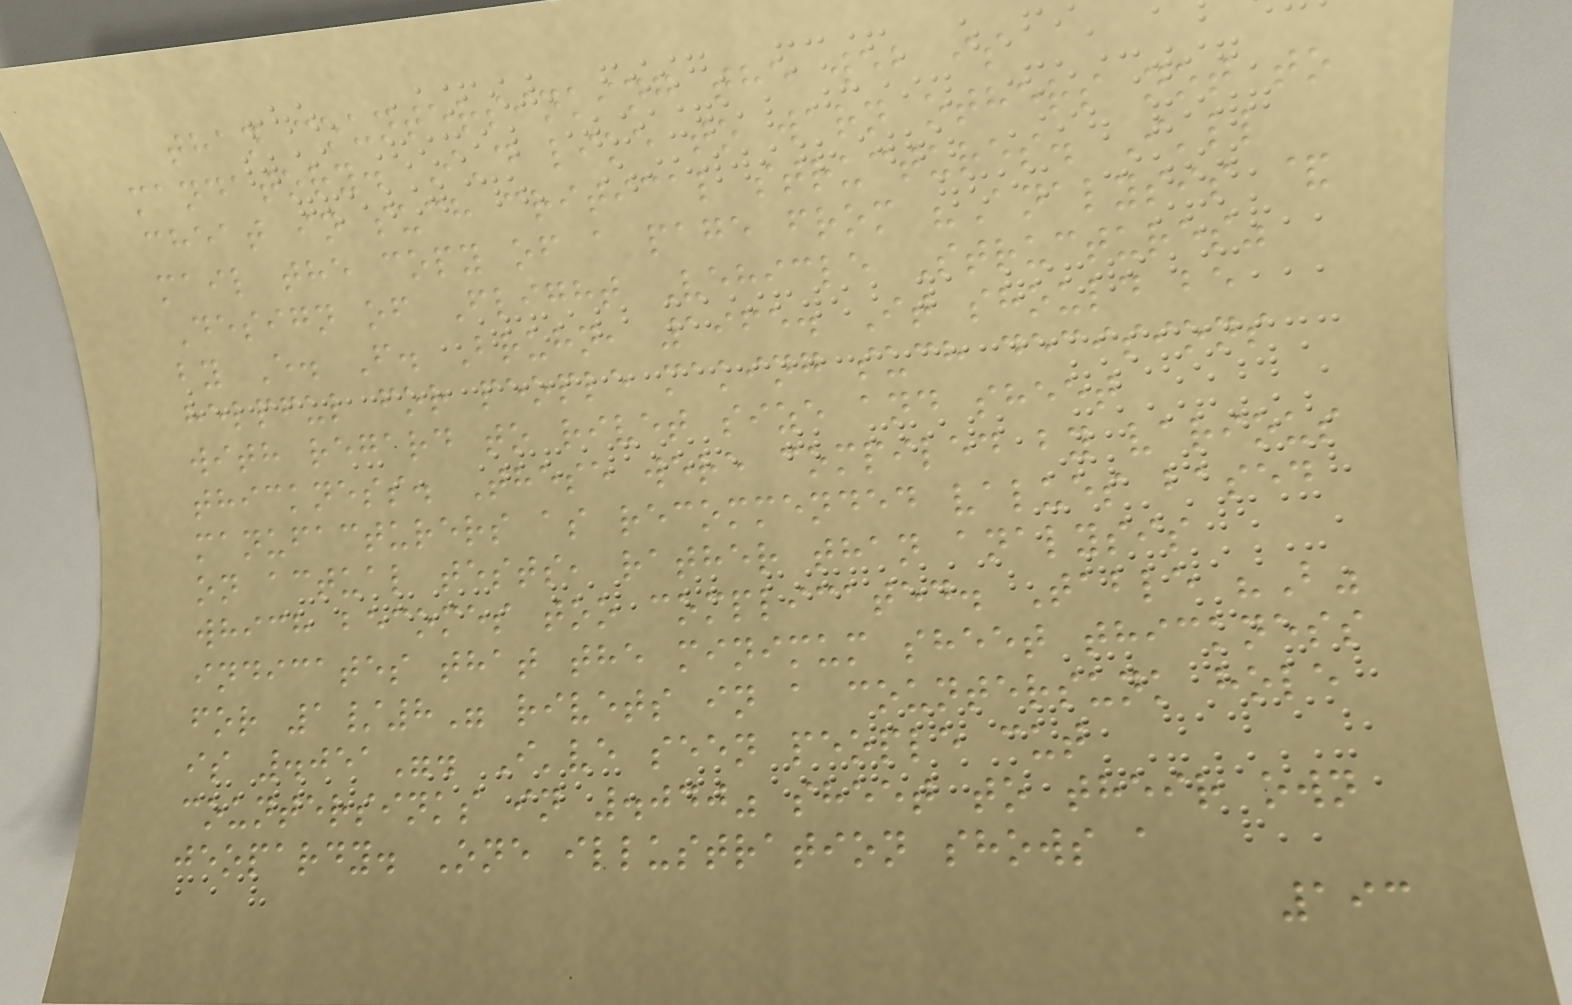than countersinking the web is
mandatory. I'd like to warn others not to
cheat in such critical structures. I'll
mail the copy of a page from "Analysis &
Design of Flight Vehicle Structures"
by E. F. Bruhn, 1965. It should be
helpful for people making such decisions
with regard to rivet size and sheet
thickness. These were compiled by various
manufacturers as recommended values based
on actual tests, rather than analysis
which becomes too complicated. Table "B"
indicates that the minimum sheet thickness
for 1/8" rivets in a countersunk hole
is .051". I've seen people cut
countersinks in .040" sheet to their own
jeopardy. One illustration shows a
193
